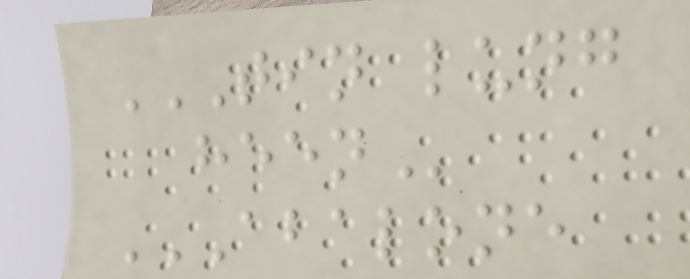TIN LUNG
HEEN
ABALONE
